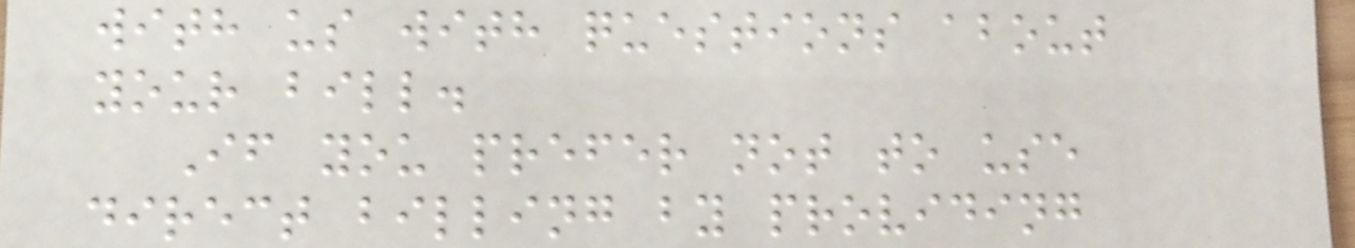with us with questions about
your bill.
If you prefer not to use
direct billing by providing
